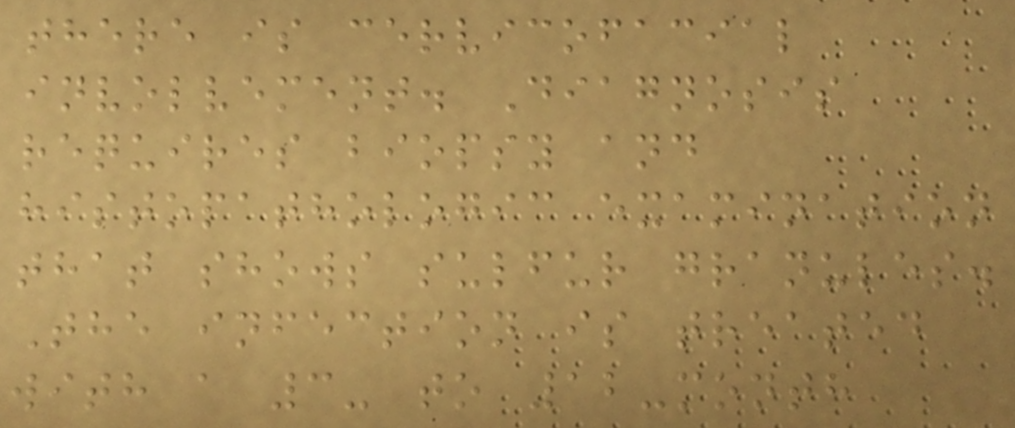there is cervicofacial
involvement. Diagnosis
requires biopsy and
histopathologic examination
that shows sulfur granules.
The infection is treated
with a 3- to 12-month
